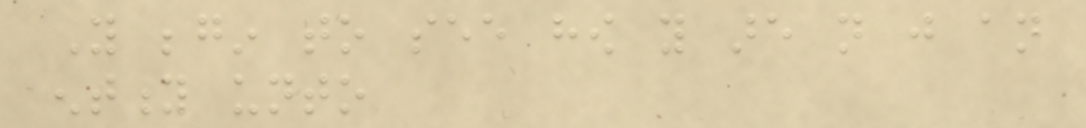You begin to see how you are not just an
entity unto
